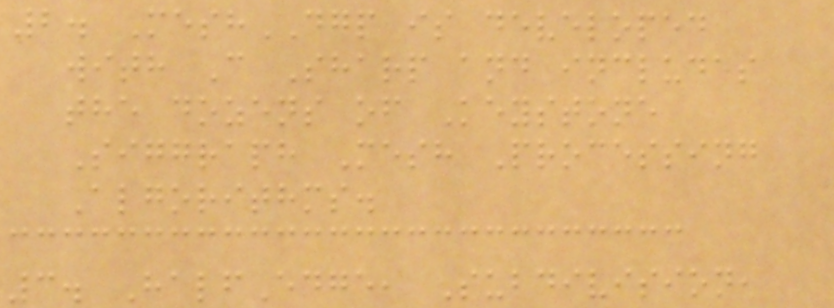2. MeshDGP is developed
with C Sharp and includes
the dozens of Keystone
Siggraph Mesh Processing
Algorithms.
3. HalfEdge, Subdivision,
